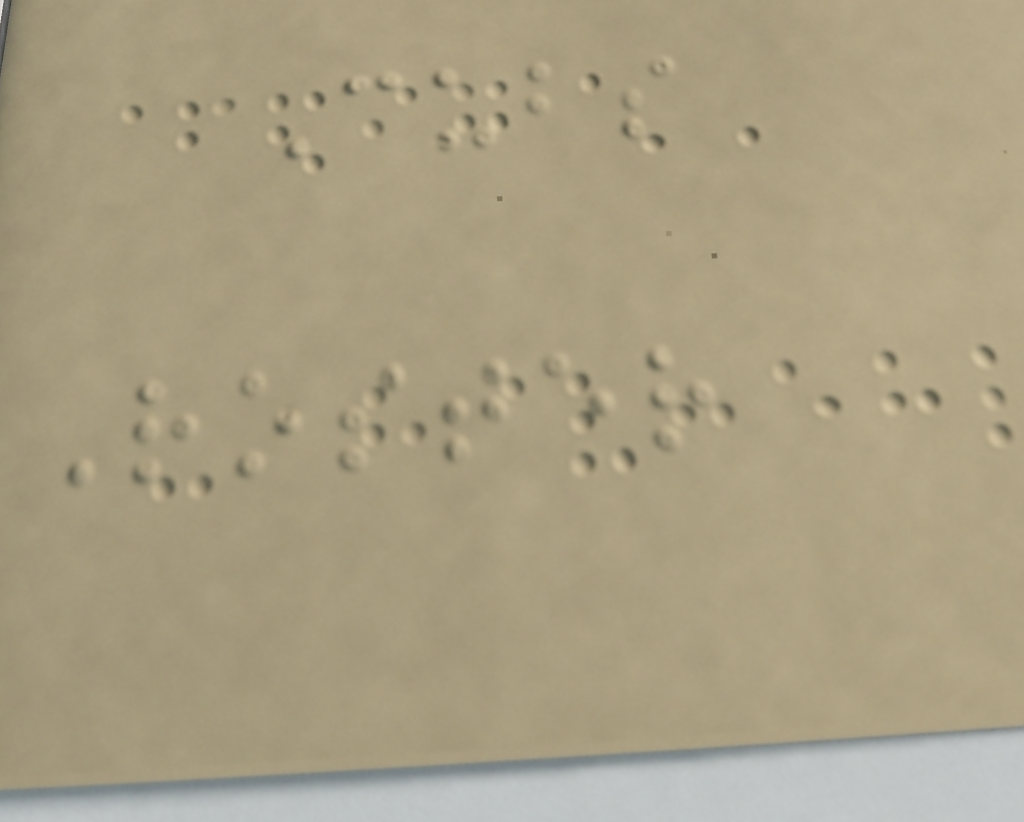Cubs
Roster
